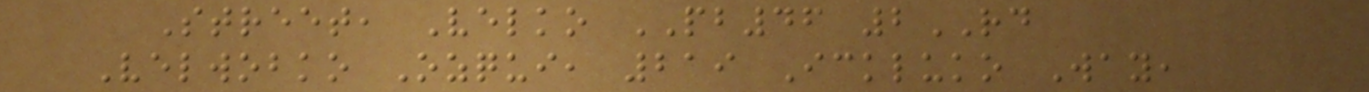Street, Velko PB46 2RD
Velwobko Ozqui, 219 Ickluko Way,
